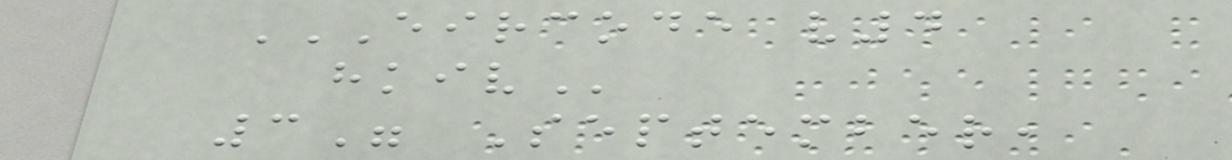EIRCODE V4
HKIV
3" September,
